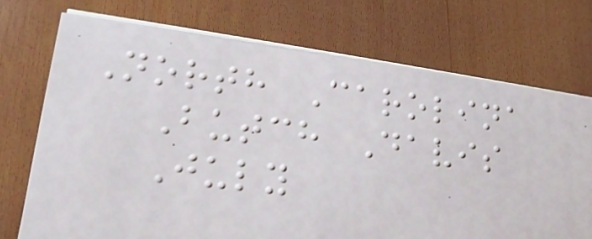North Carolina
Butch Davis
July
